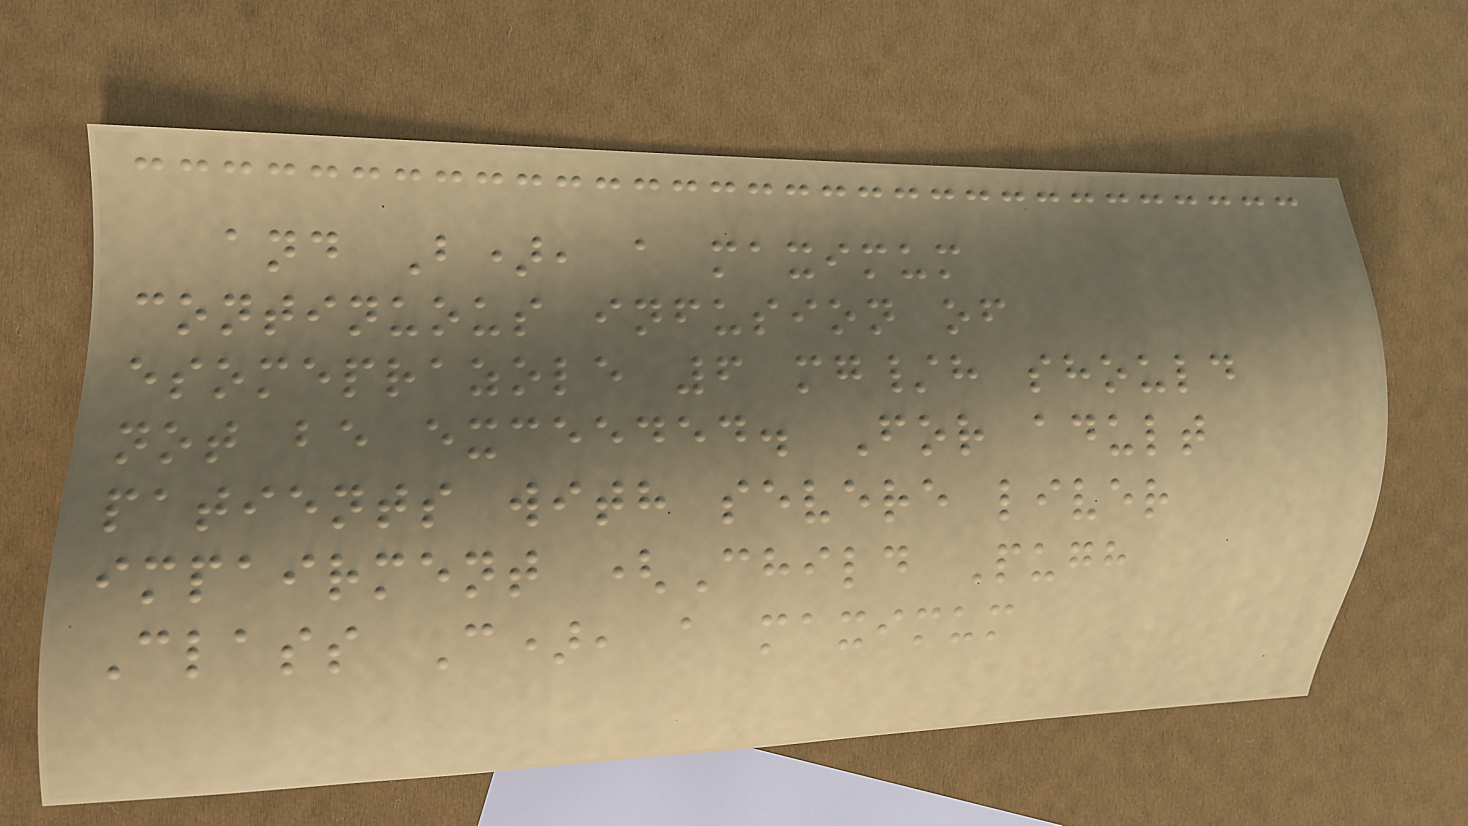and B), a maximum
continuous infusion of
esomeprazole 6 mg/h should
not be exceeded. For adult
patients with severe liver
impairment (Child Pugh
Class C), a maximum
